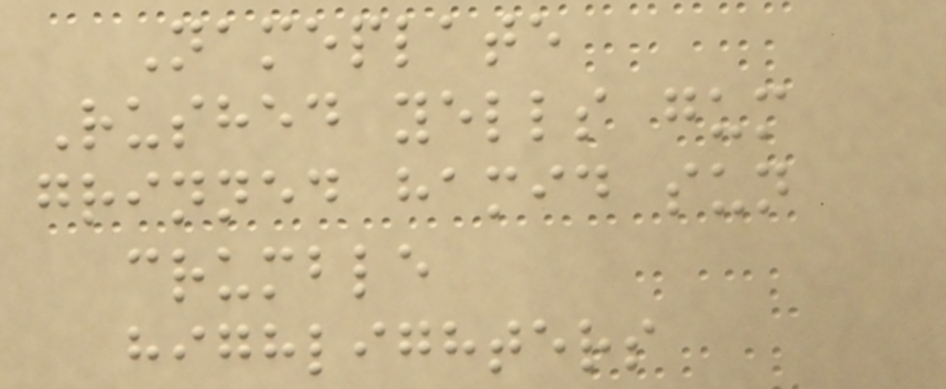Nameplate
Rushed yells gum
grinned hamid sun
crumble
highlighters
